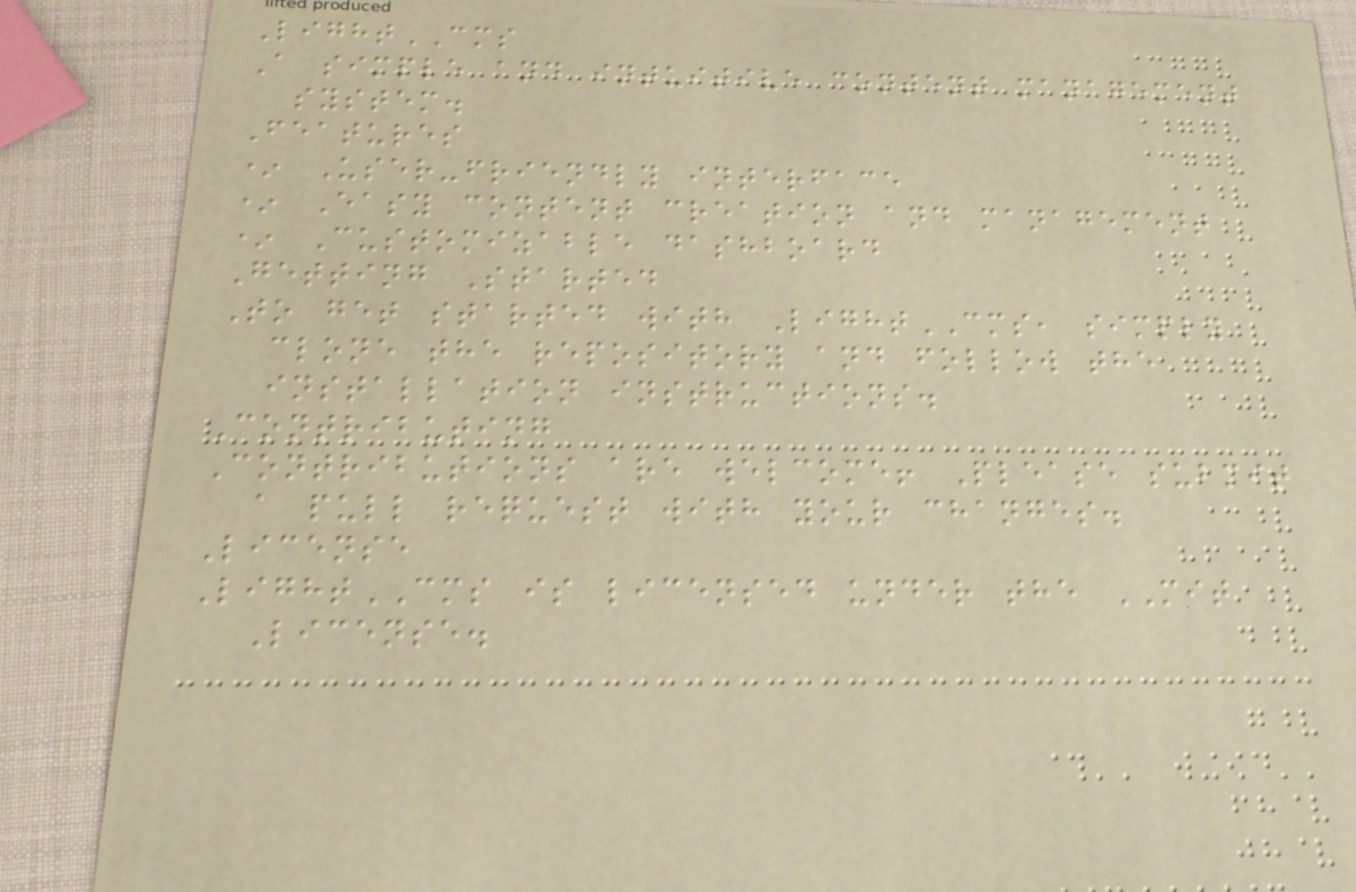LightCMS
A simple and intuitive content management
system.
Features
* User-friendly interface
* Easy content creation and management
* Customizable dashboard
Getting Started
To get started with LightCMS, simply
clone the repository and follow the
installation instructions.
Contributing
Contributions are welcome! Please submit
a pull request with your changes.
License
LightCMS is licensed under the MIT
License.
